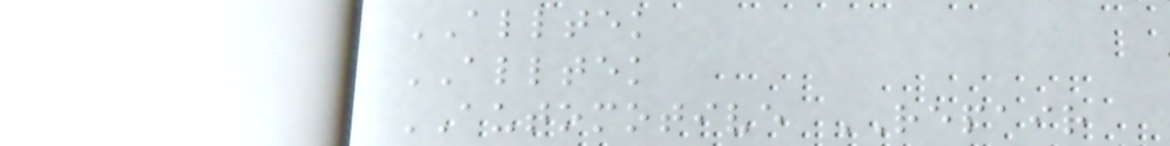ALLTEK
ALLTEK
AUTOMOTIVE REPAIR
